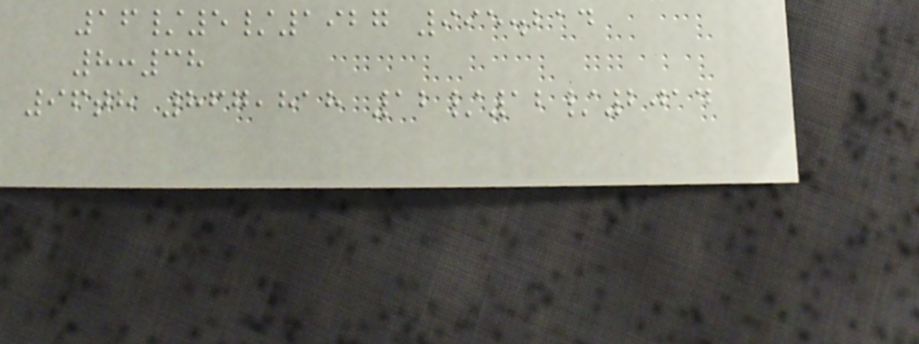16/5/1927 995.214
8:38
96th 867,818 12/12/2014
